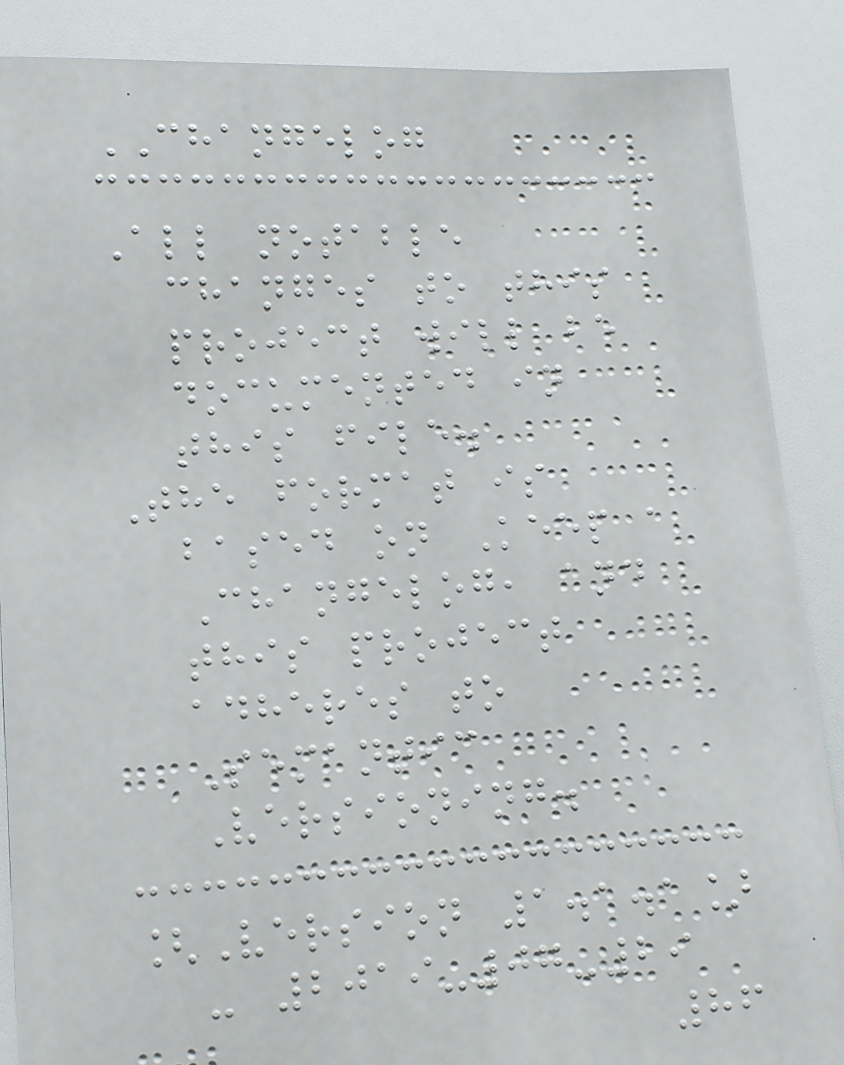CHANGELOG
All notable
changes to this
project will be
documented in
this file.
The format is
based on Keep a
Changelog, and
this project
adheres to
Semantic
Versioning.
[Version 1.1.1]
- 2019-07-29
86
